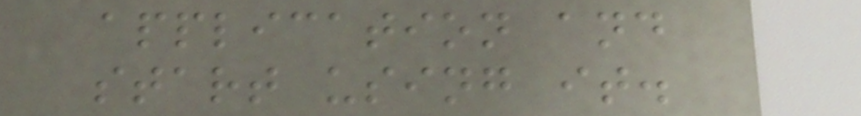application and
start using it.
